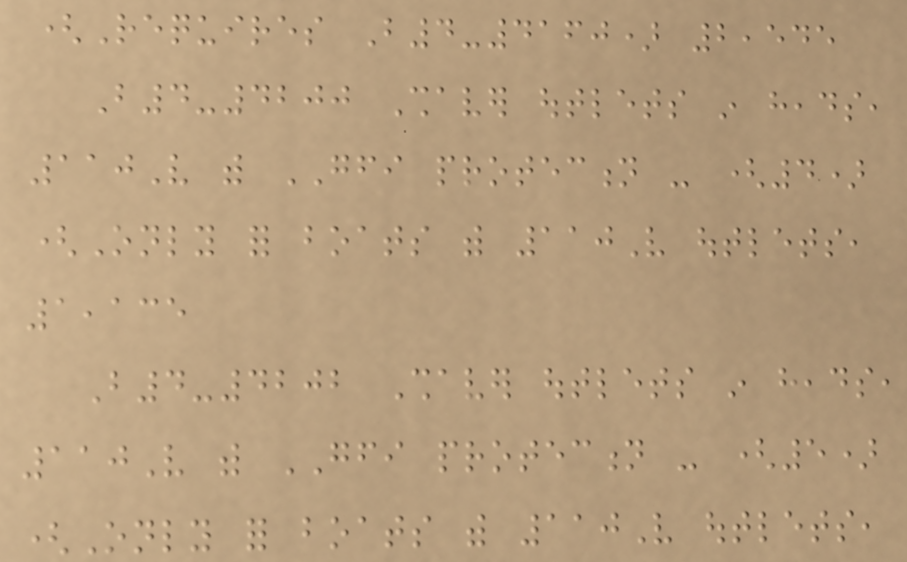(Requires B4-4160) 2,545
B4-4200 Shaver outlets in heads,
110V with GFI protection - (4)
(Only for boats with 110V outlets,
1,135
B4-4202 Shaver outlets in heads,
110V with GFI protection - (5)
(Only for boats with 110V outlets,
